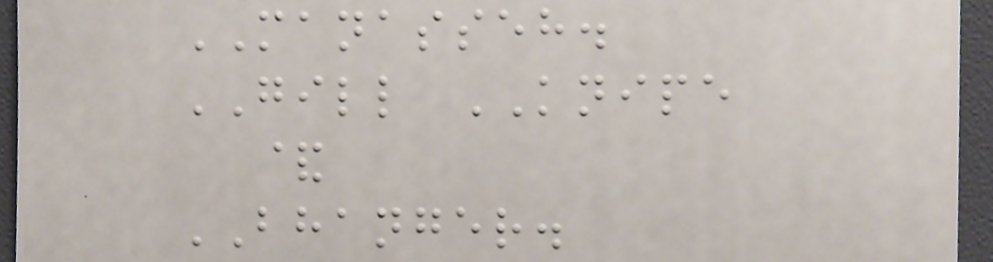MANASSEH.
GILL KNIPE
&
BHANGER.
